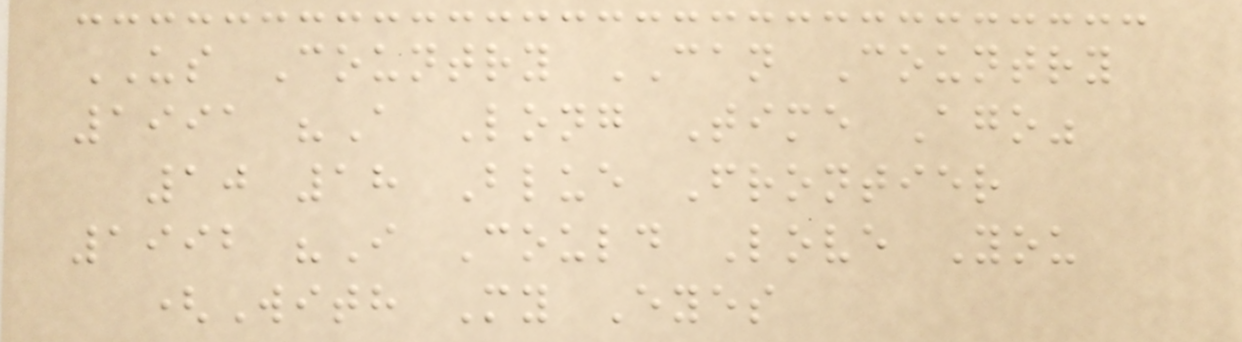US Country CAN Country
1991 "A Long Time Ago"
10 18 Blue Frontier
1992 "I Could Love You
(With My Eyes
